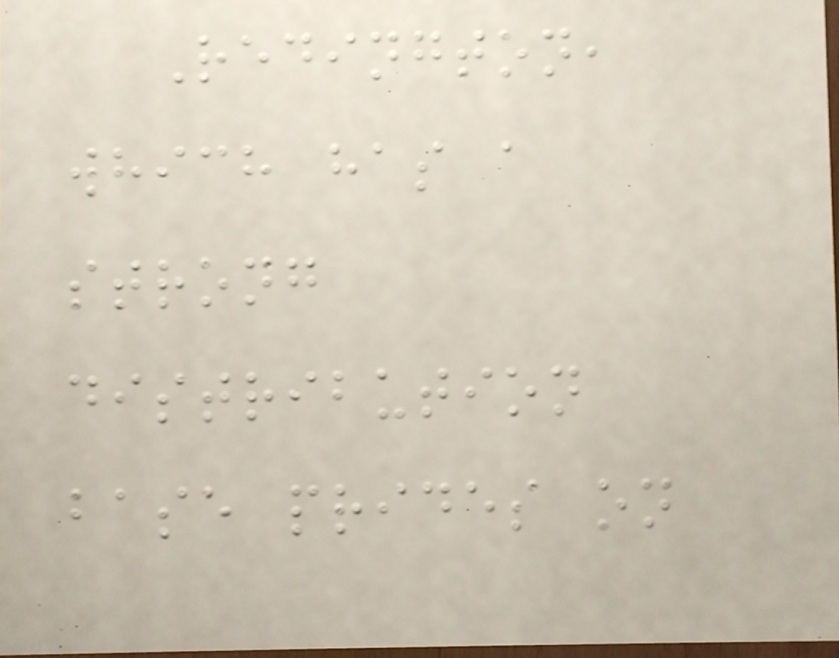Redington,
which has a
strong
distribution
base prides on
